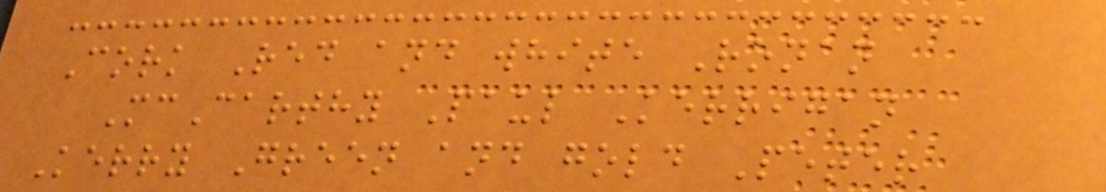Cork Red and white Ronan
McCarthy Paul Kerrigan
Kerry Green and gold Peter
